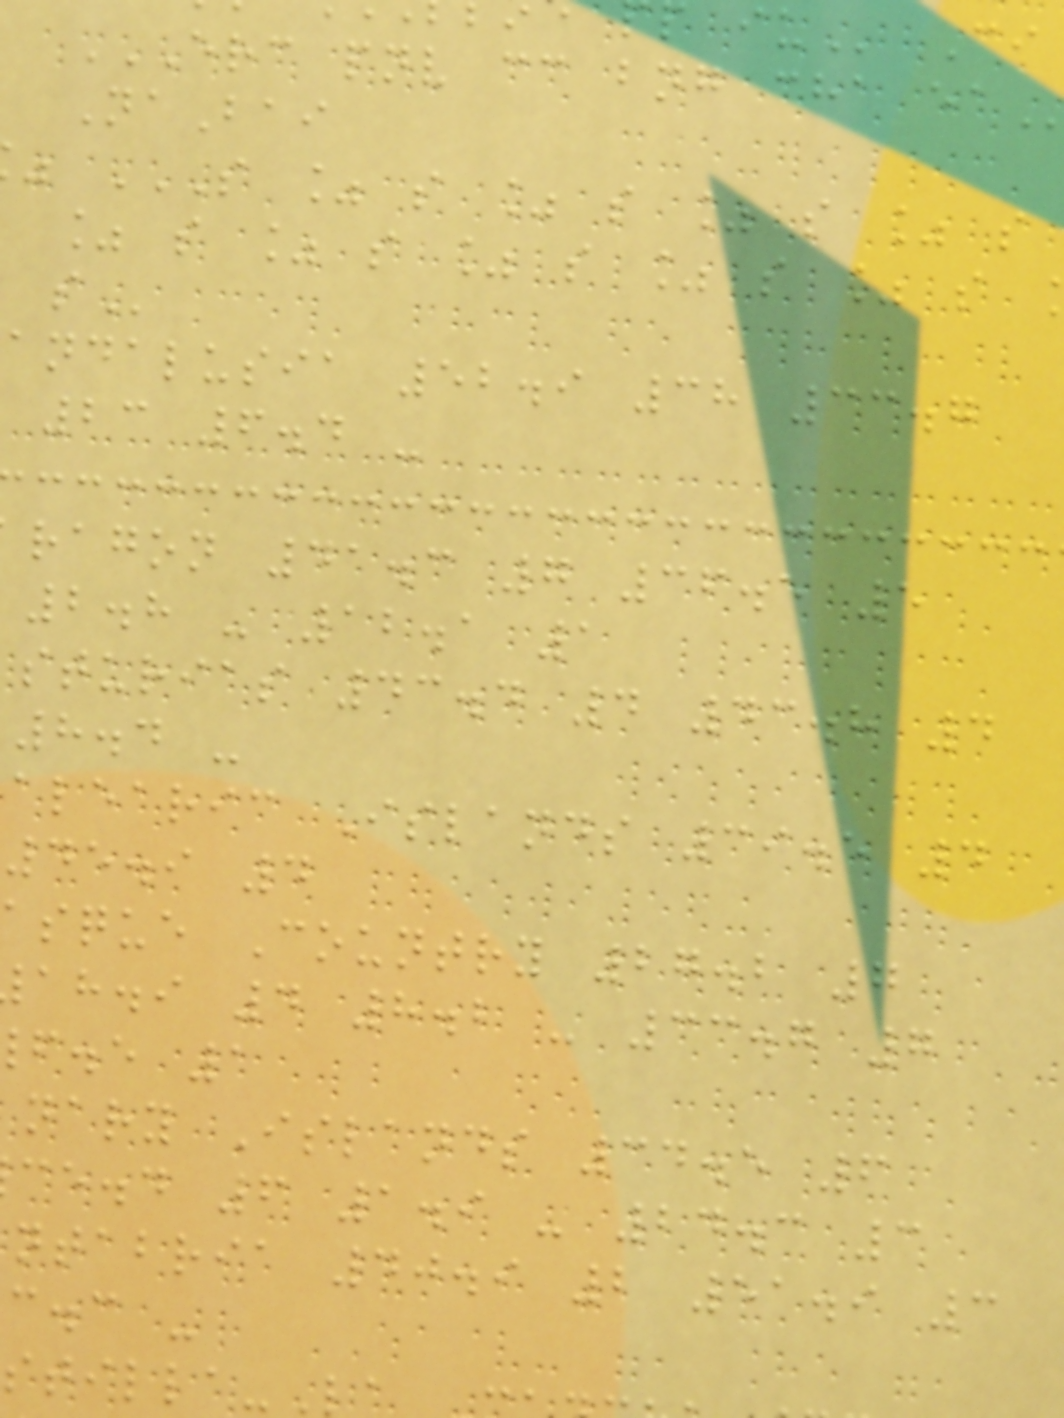NaBai
% s % s % s % s % s
andalusia 52.9 38 33.7
23 6.4 -
ragon 41.3 7 36.5 5
2.8 - 12.1 1
sturias 43.4 4 43.8 4
8.4 -
alearic Islands 39.5 4
45.9 4
sque Country 27.2 7
ah.i 4 8.2 - 33.7 7
f.e 1
nary Islands 34.5 6
ce.d 6 1.9 - 24.3 3
ntabria 40.9 2 51.9 3
c.c -
